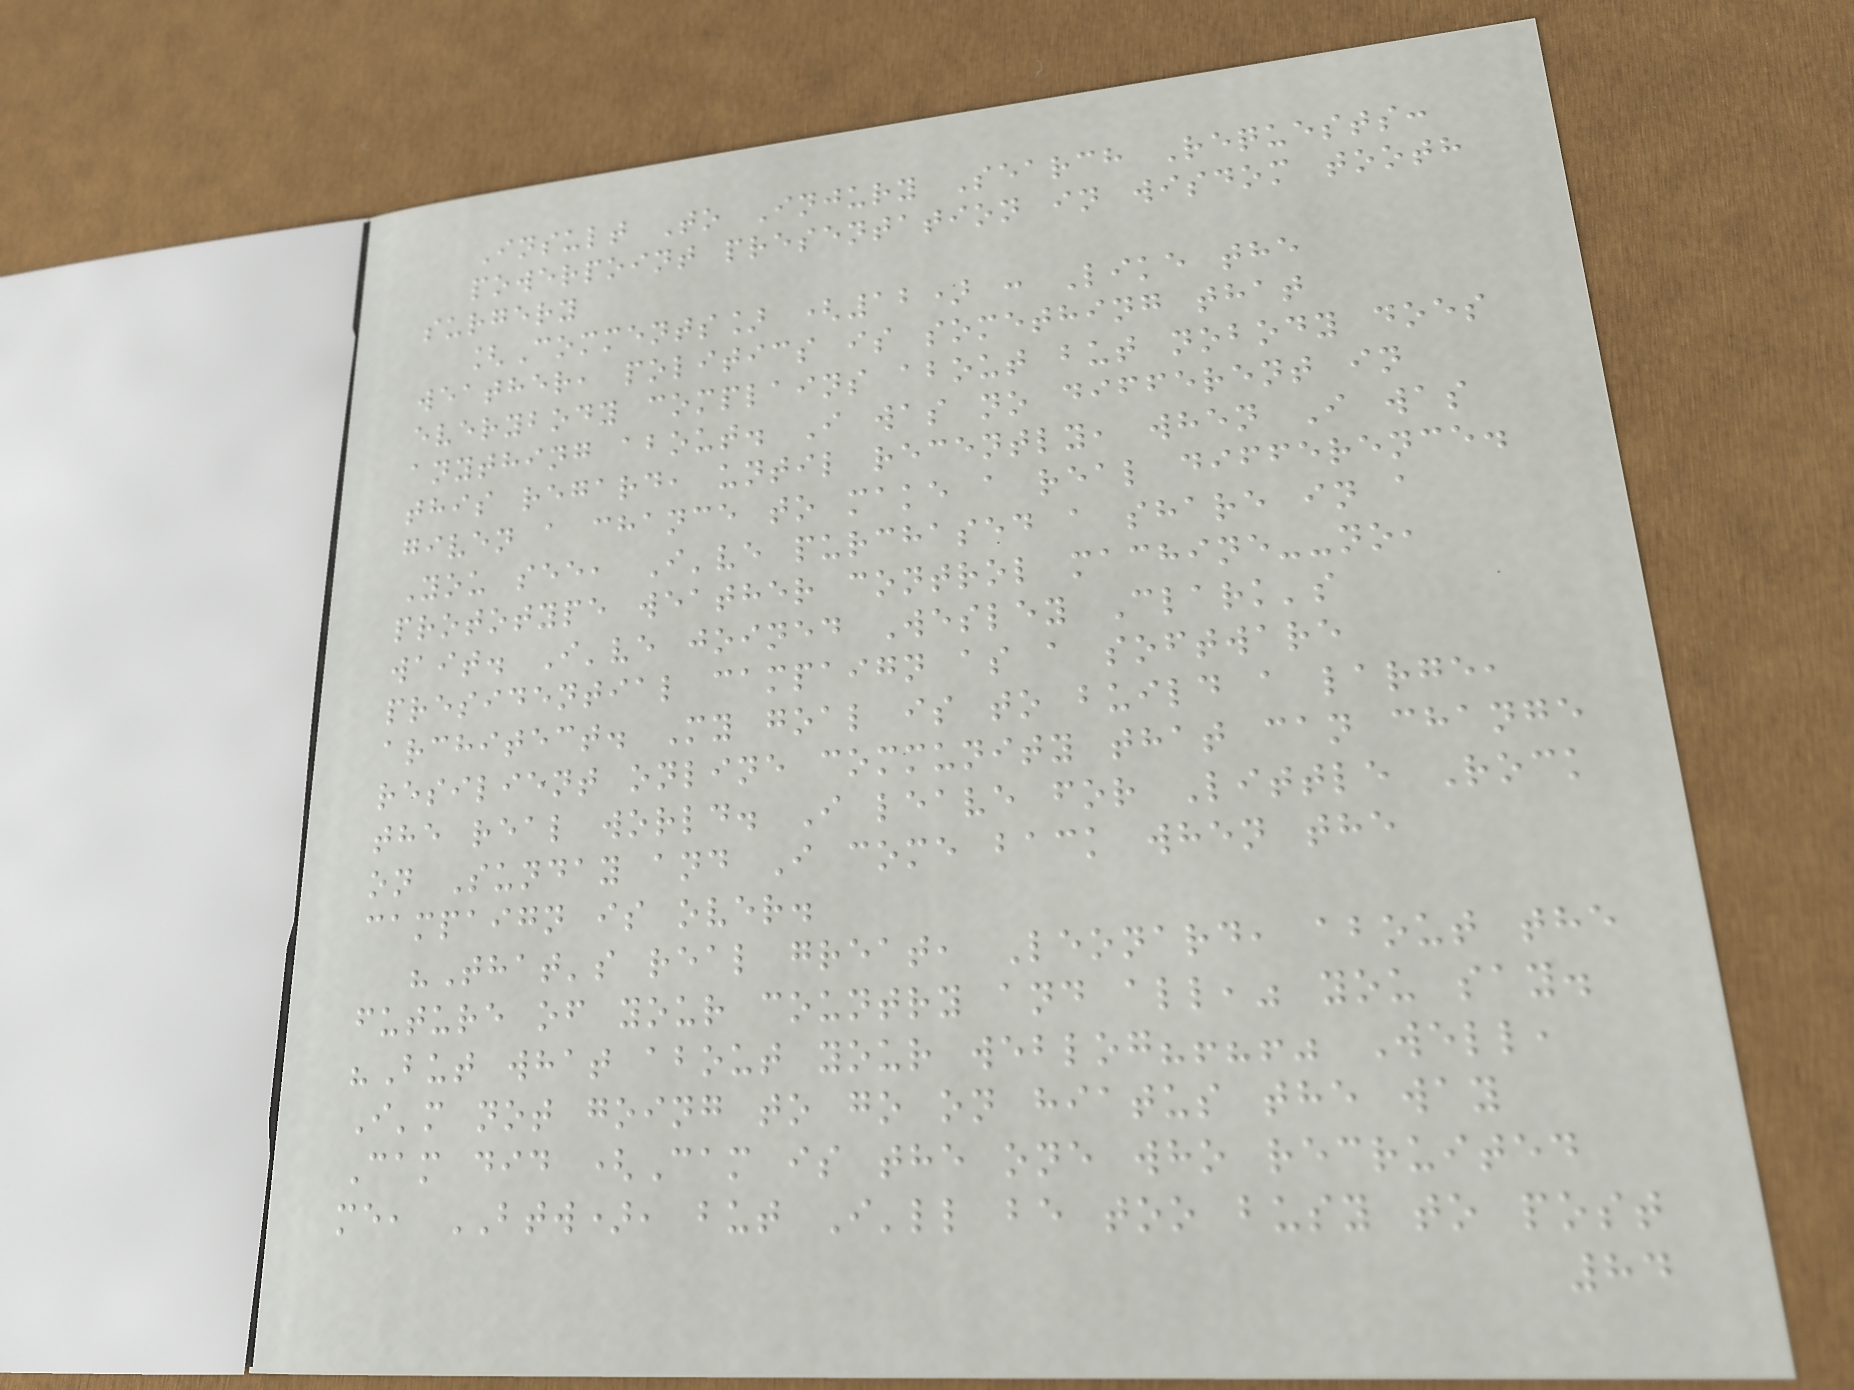Insult To Injury Search Requests:
powerpoint presentation in wisdom tooth
surgery
[Comments] (12) : Like the
weather, politics is something that
everybody complains about but nobody does
anything about. I was no different in
this regard, until recently, when I was
given a chance to make a real difference.
You see, I've purchased a share in a
prototype weather control machine--no,
wait. I've joined Wesley Clark's
presidential campaign as a software
architect. My goal is to build a large,
resilient online community that can change
the real world. I leave for Little Rock
on Sunday and I come back when the
campaign is over.
"That's real great, Leonard, about the
future of your country and all," you say.
"But what about your weblog?!?!" Well,
I'm not going to go on hiatus the way
Cam did (Cam is the one who recruited
me, BTW), but I'll be too busy to post
84
